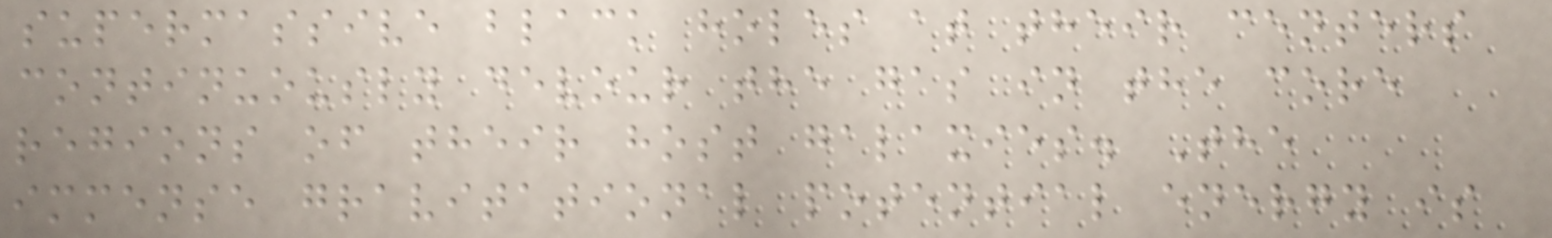supermassive black holes at their centers
continuously devour the gas in the core
regions of their host galaxies. The
immense gravitational potential energy is
